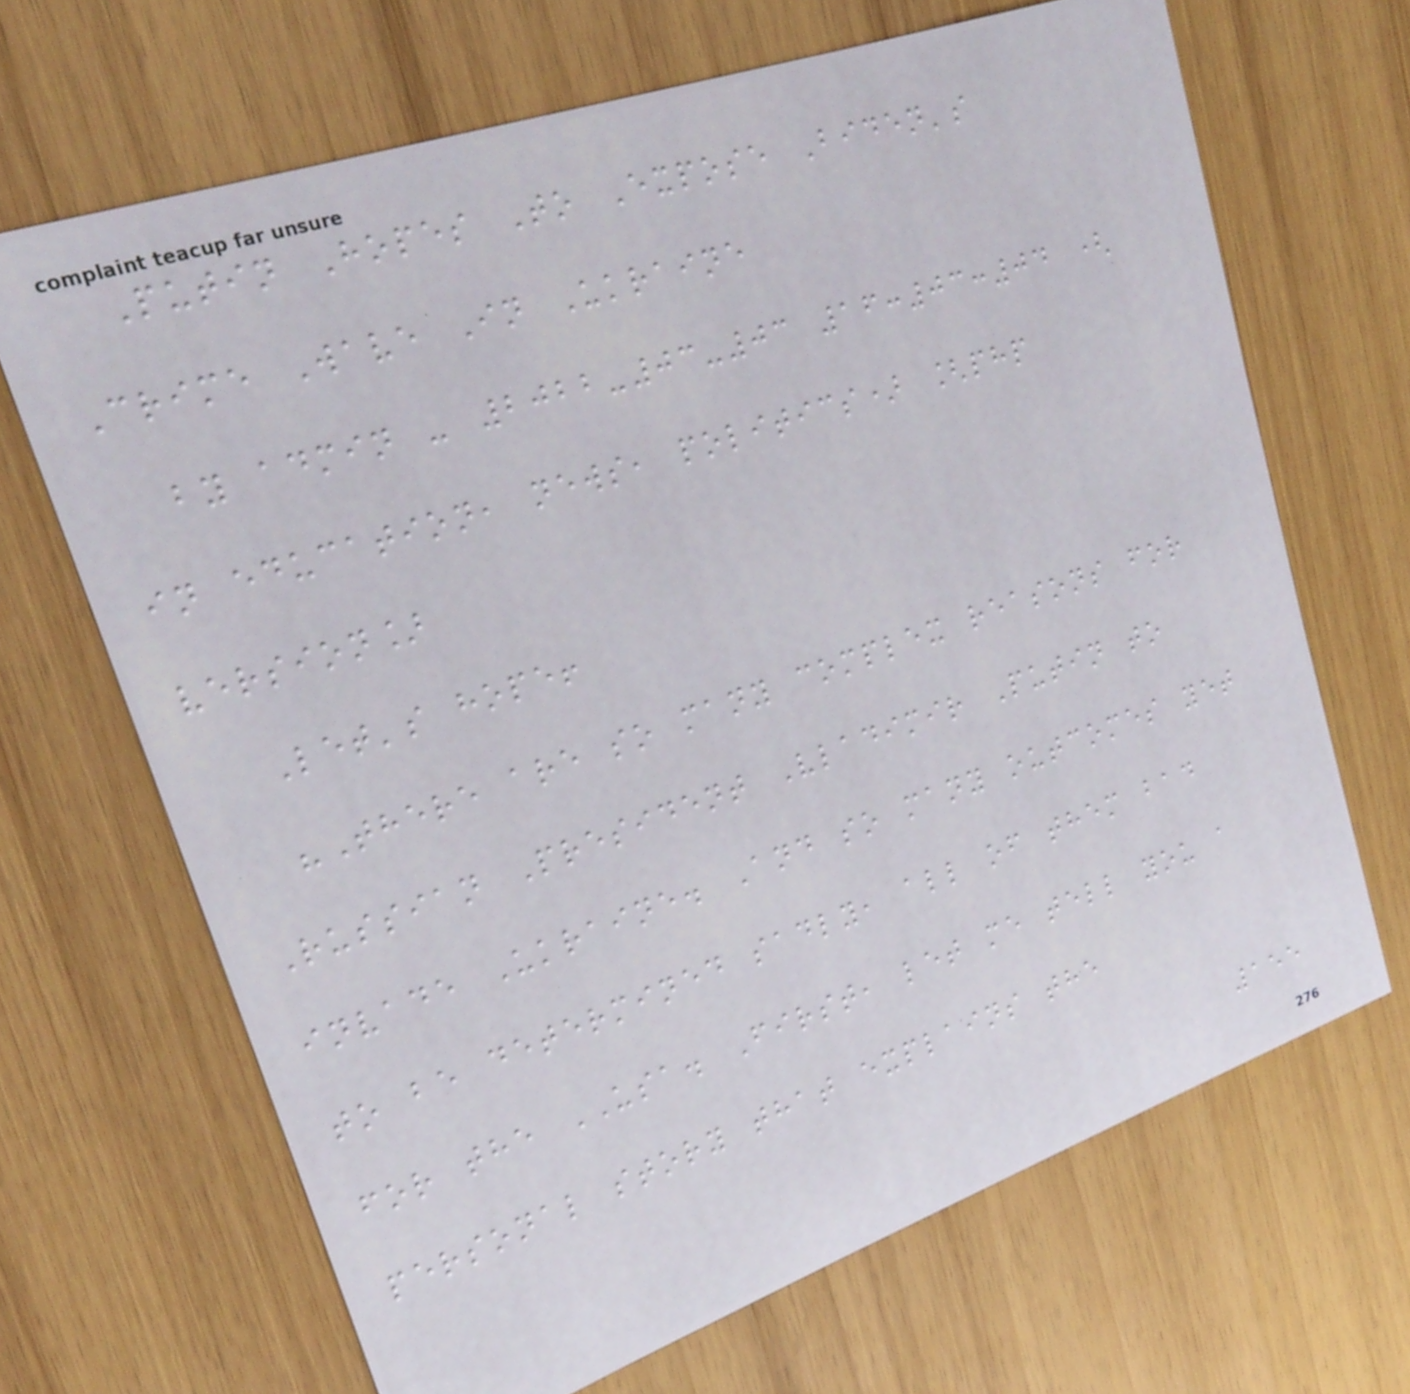Putin Hopes To Expose Biden's
Crime Wave In Ukraine
by admin - 2022-03-03 16:03:04 (
in education, news, politics) [php
version]
Let's hope!
"There are so many complex reasons for
Russian President Vladimir Putin to
invade Ukraine. And so many outcomes yet
to be determined sadly, all of them bad
for the USA. First, let me tell you a
personal story that explains the
155
